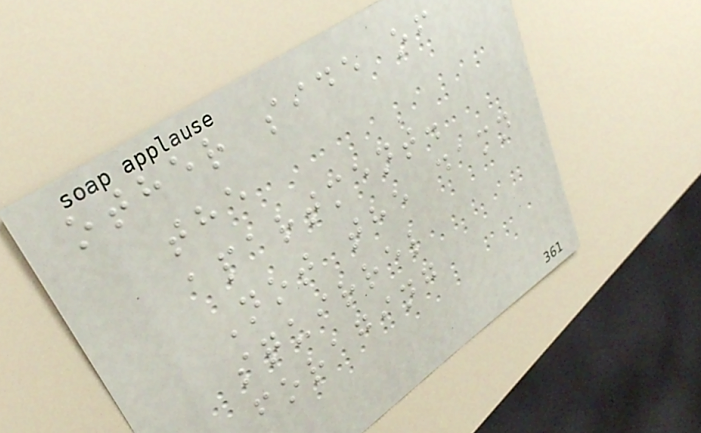other side of
the
apartment.
Not the damn
squirrel
foraging
